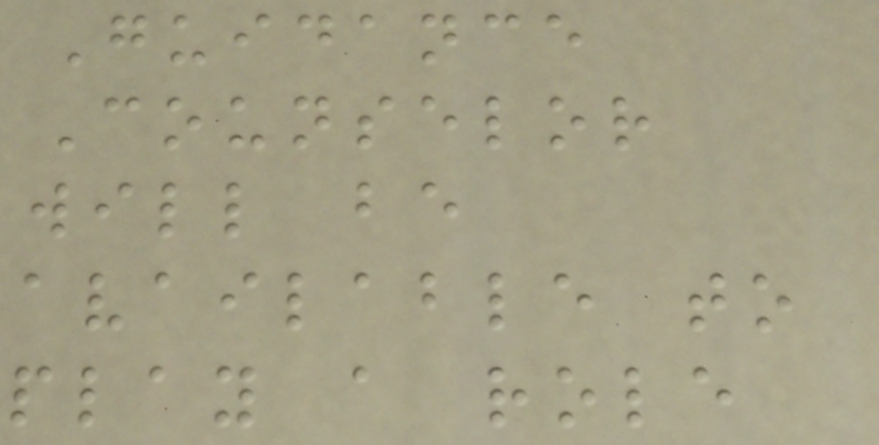Guidance
Counselor
will be
available to
play a role
